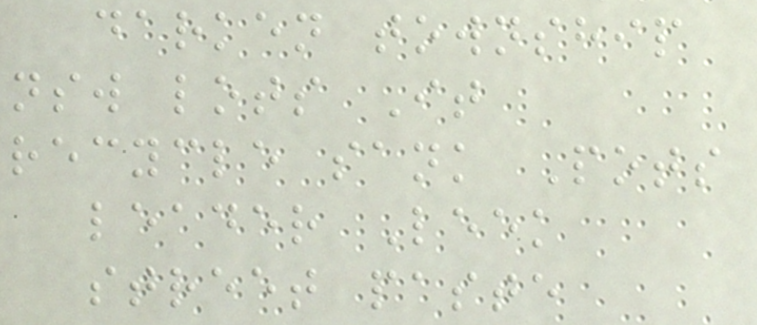darken township
nsw lots It
recycle sank Pots
leader Leek
street paste
